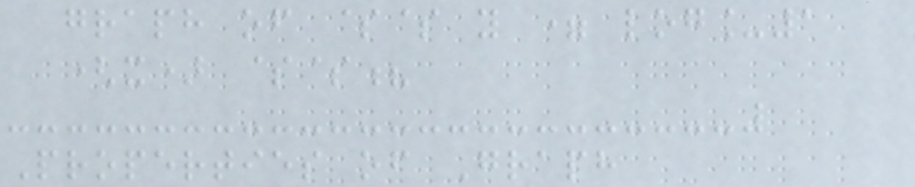graph of $$ y = log_1
(x) $$?
Properties of Graph
